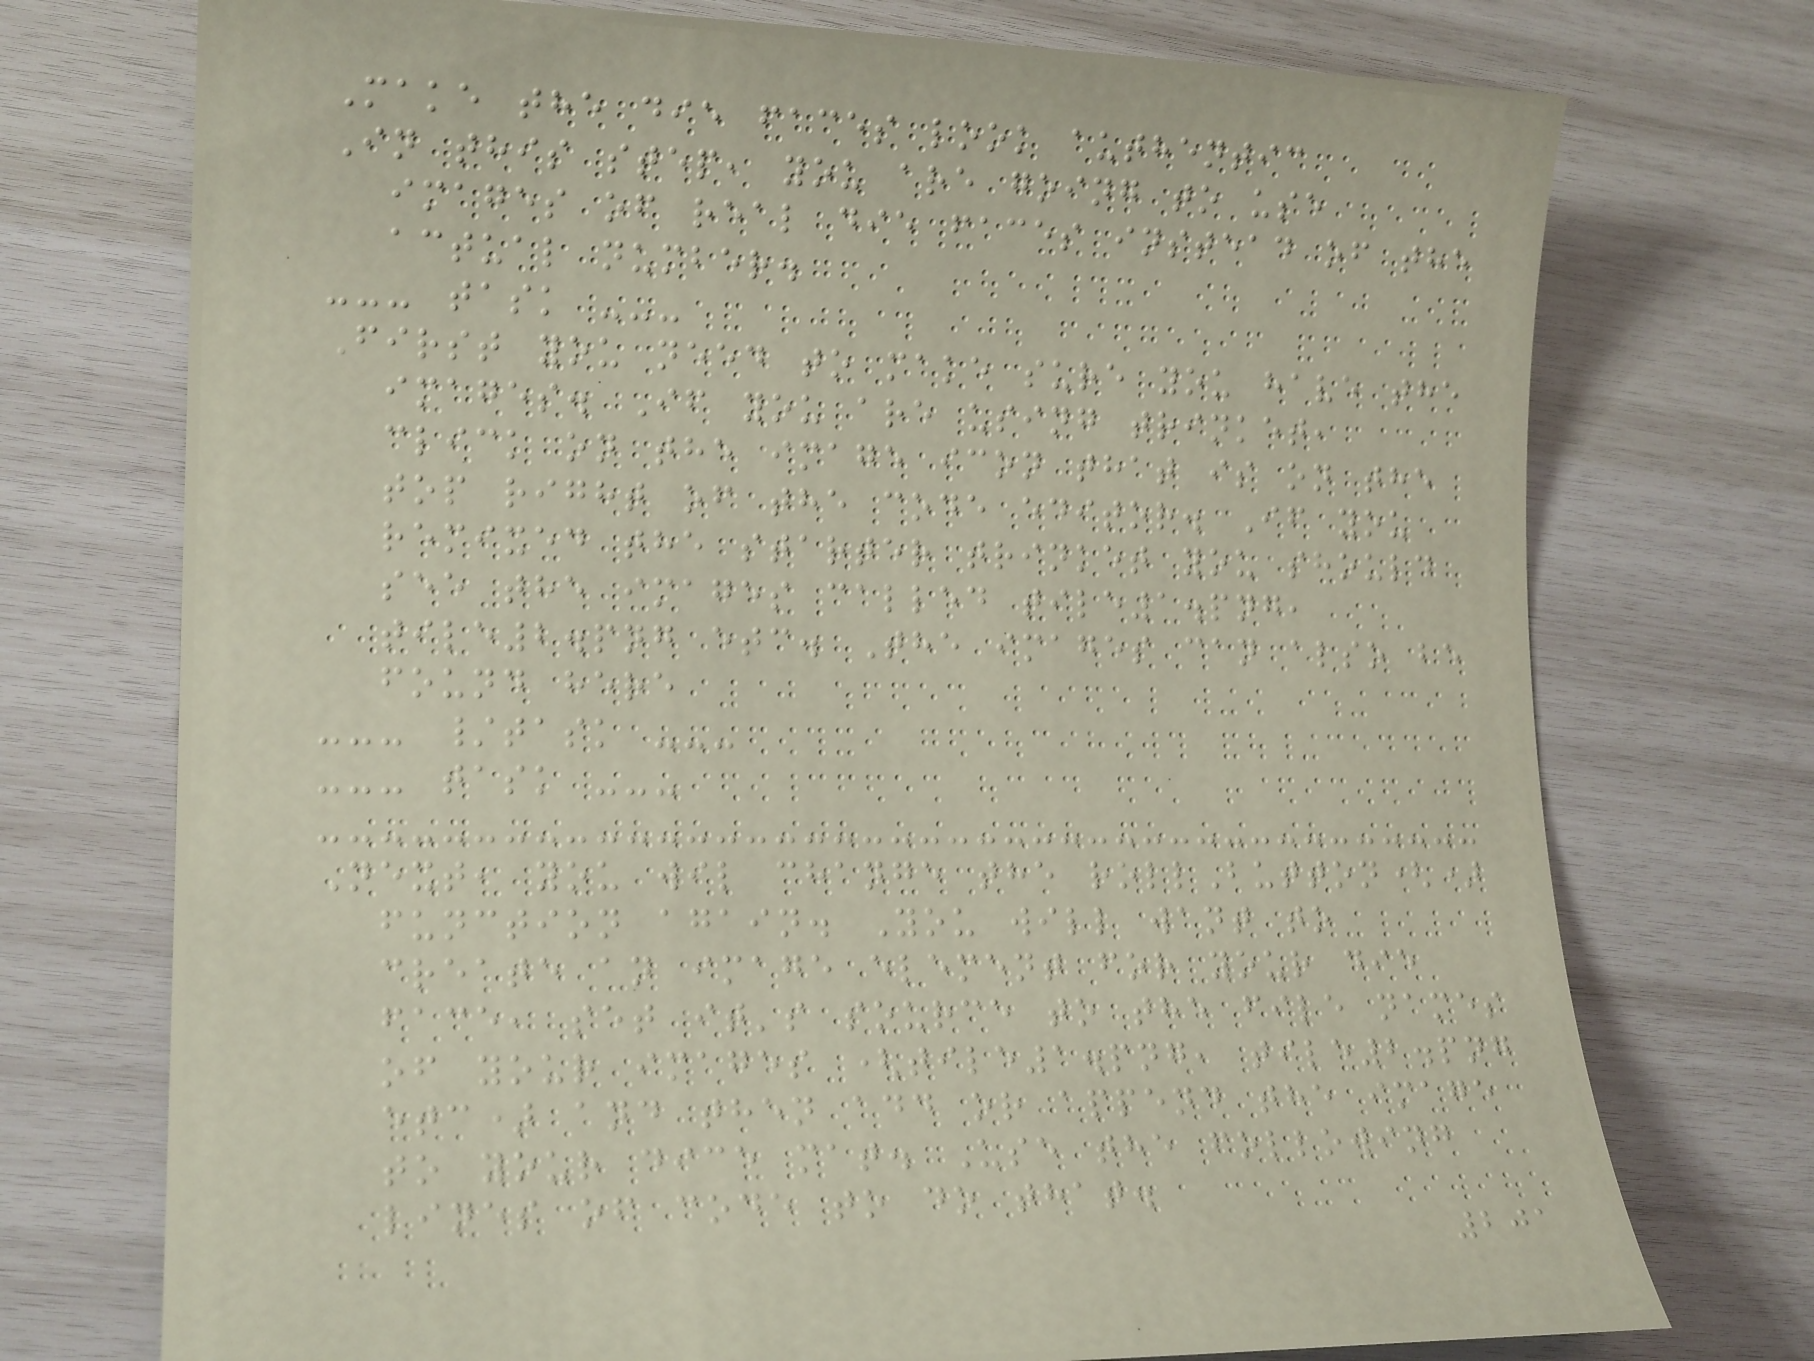Make the die faces look authentic
In this step, you are going to use
images of real die faces instead of the
actual number.
--- task ---
First you need to make sure you have the
images. If you are using trinket,
click on the image icon that is on the
top right of the code editor. If you
remixed the starter trinket you should
see the images called tile1.png,
tile2.png etc. The images can also be
found here
--- /task ---
--- task ---
Next, you wil change the rollButton()
function again. You will want to
create an image element for your die
face, set it's source to the file names
of your images (tile1.png, tile2.png
etc) and then add or append the image
to your dice mat. Use the following
lines of code to do that.
201
